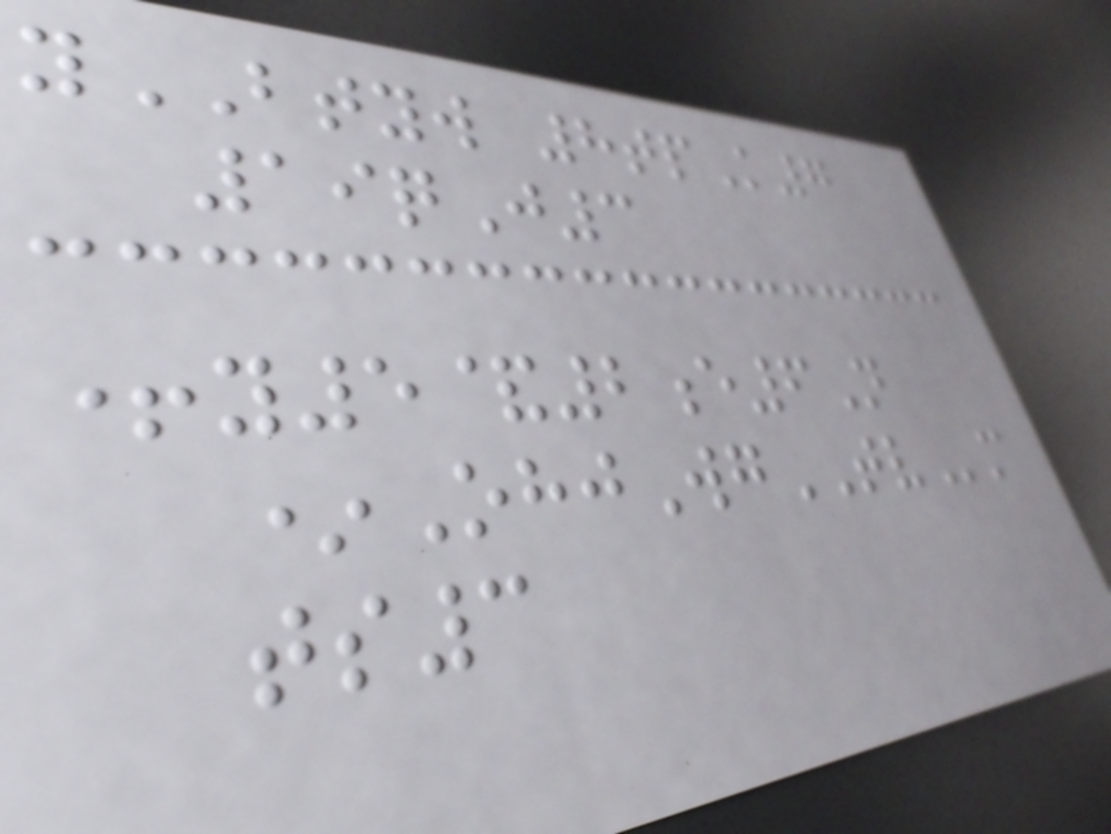yBTYW 8tpK7
19qJ3
+y5&2e6N
*OhjWgTVm
ts3
